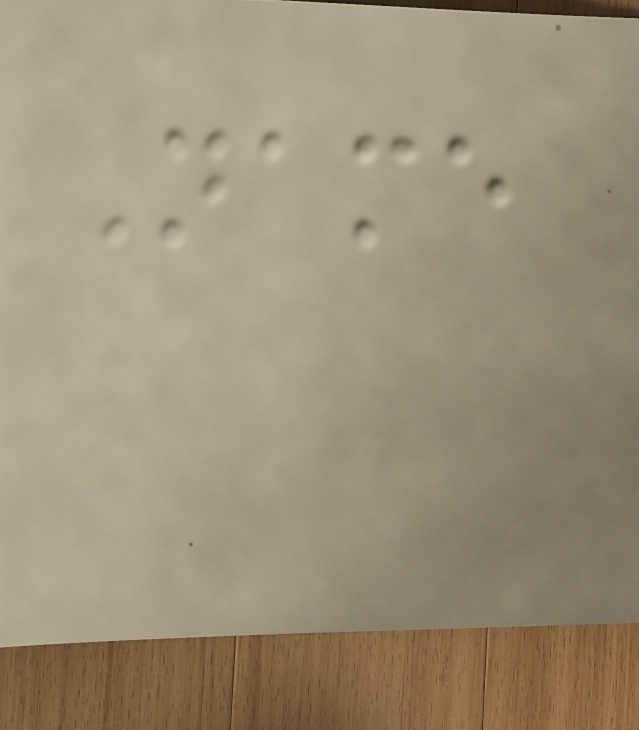Name
